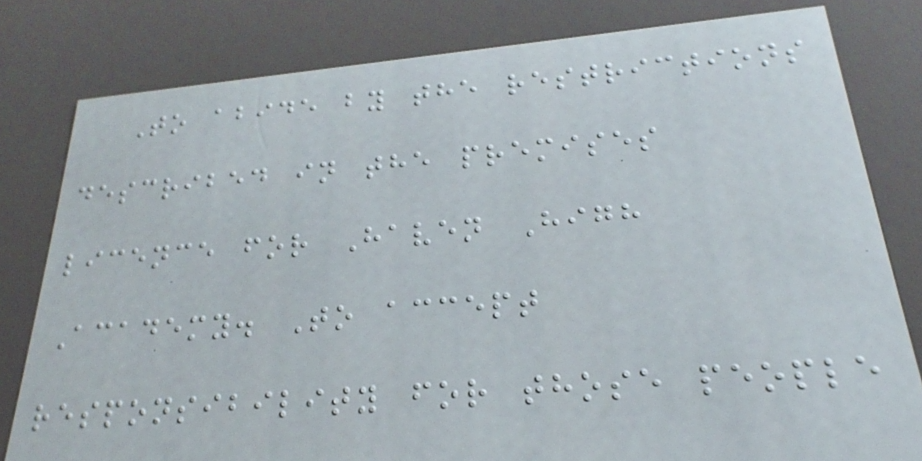To abide by the restrictions
described in the premises
licence for Haven High
Academy. To accept
responsibility for those people
